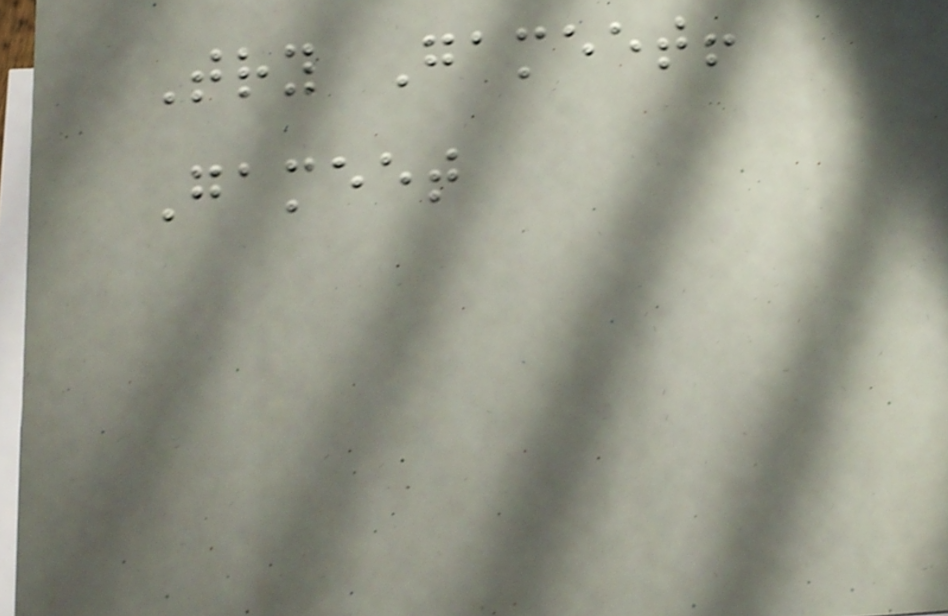Try Gameet!
Gameet
